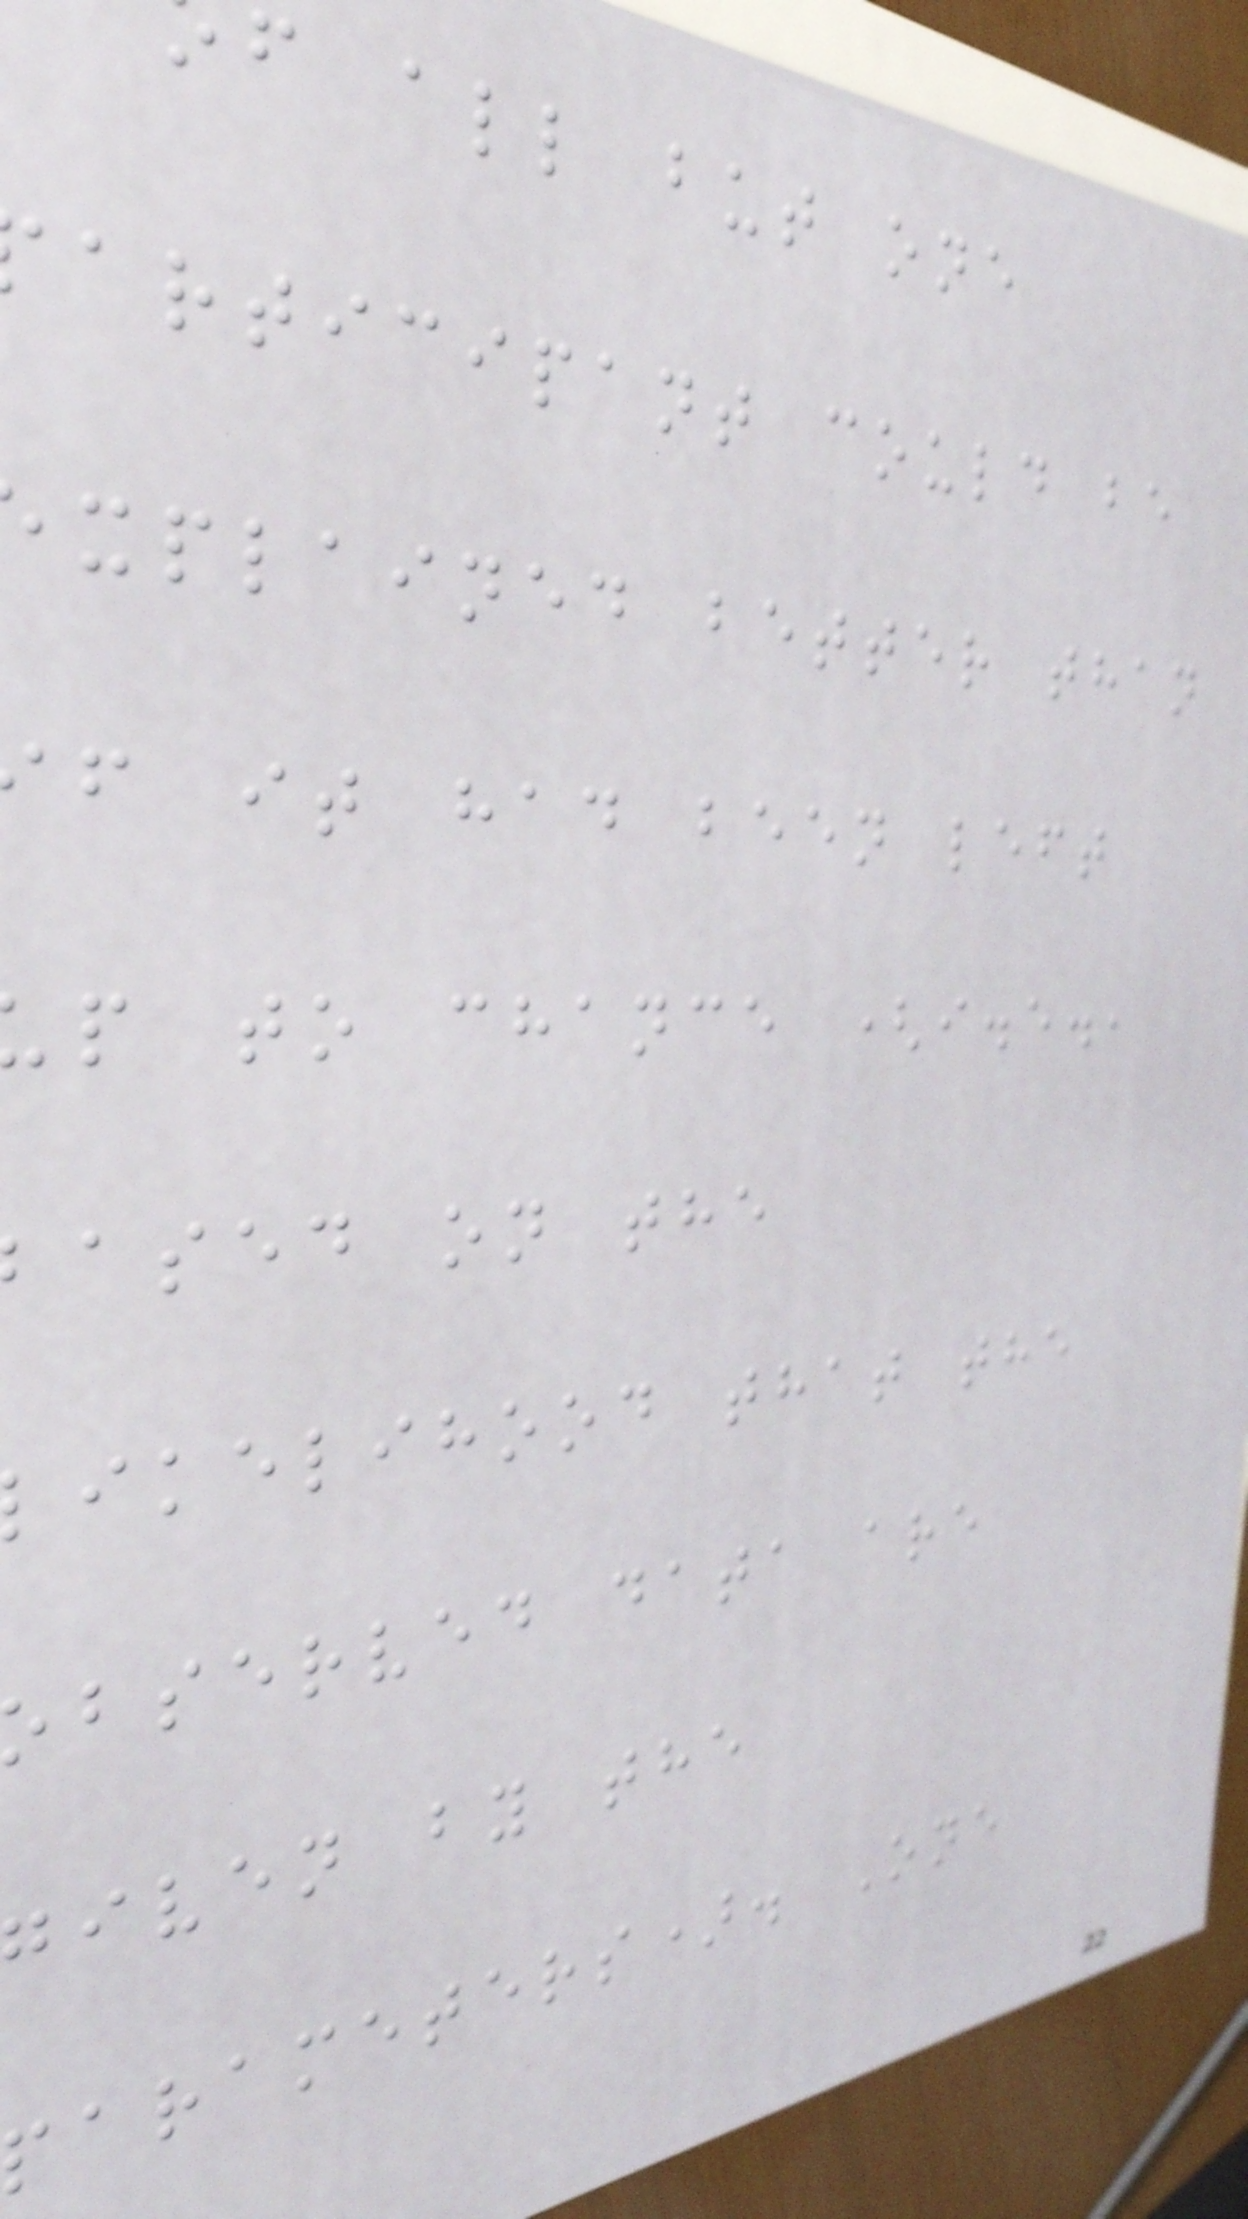f all but one
articipant could be
xplained better than
f it had been left
p to chance (i.e.,
ased on the
ikelihood that the
bserved data are
given by the
parameters). One
